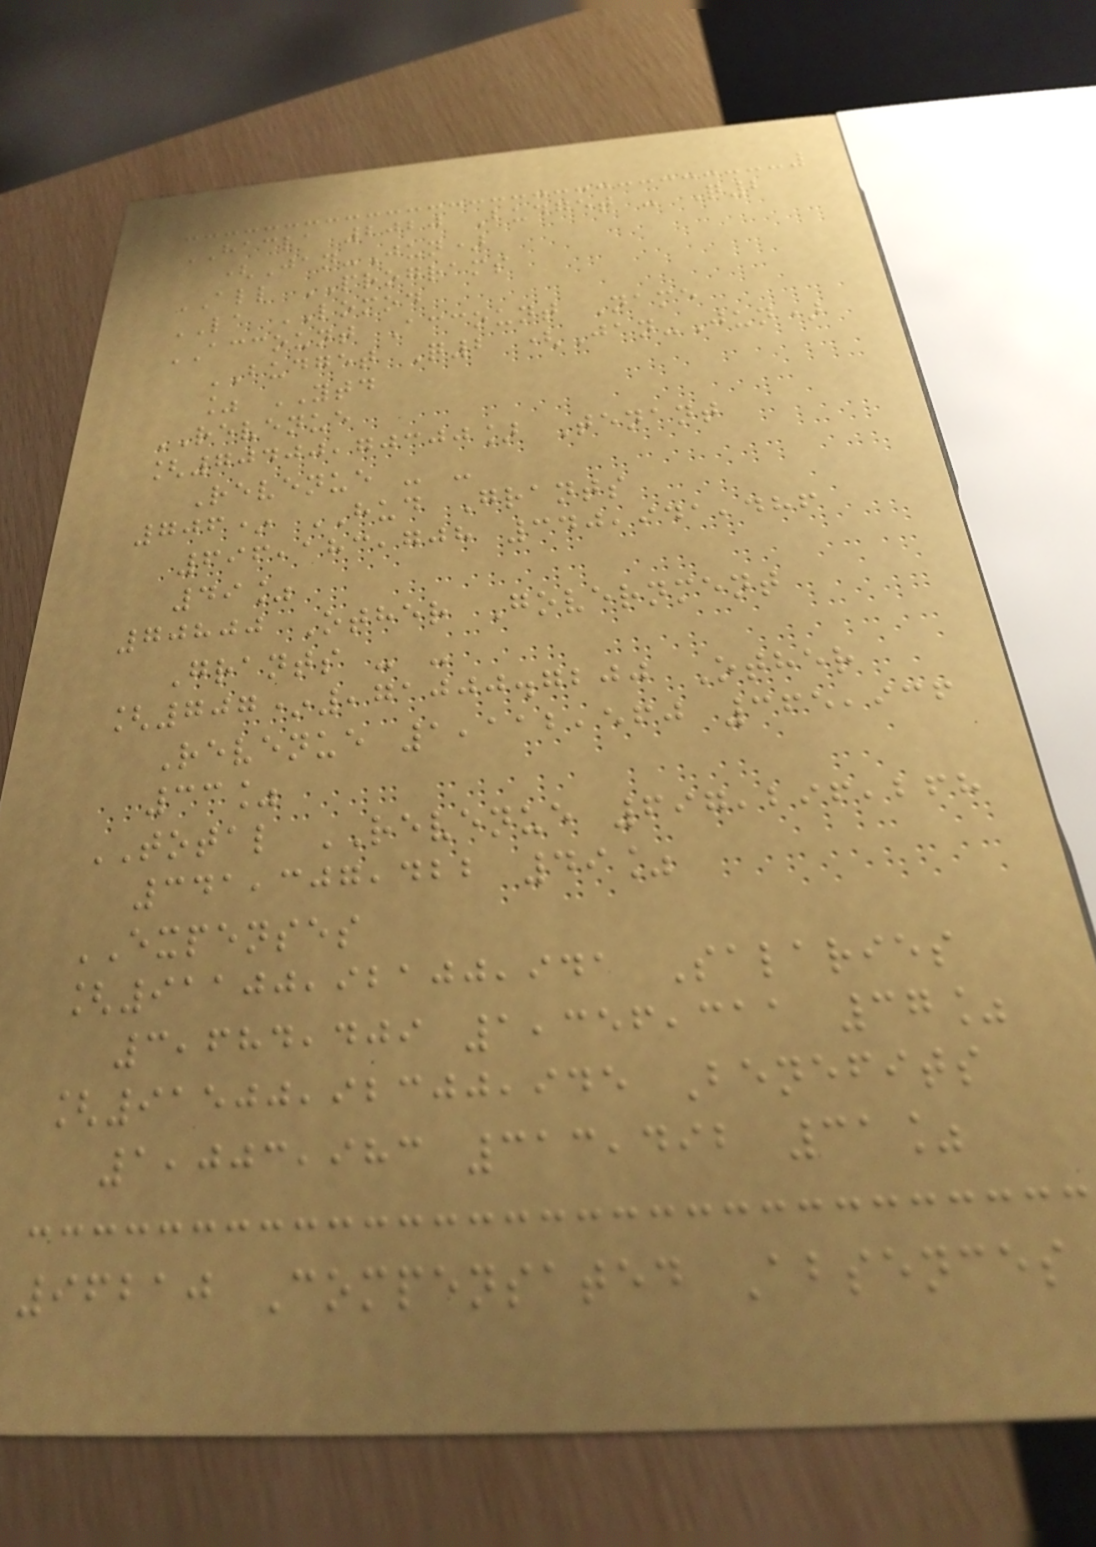HACLA 2020 Budget - Q2
(Jan-Jun)
ALL PROGRAMS
LA LOMOD
ACCOUNT Account Name
BUDGET Q2 (Jan-Jun)
% YTD
REVENUE
[70400,70300] Tenant
Revenue - -
706* HUD Grants
696,183,708 340,941,486
49%
70800 Other Government
Grants - -
[707*,71000.7200 Other
Revenue 1,112,560 365,936
33%
TOTAL REVENUE 697,296,268
341,307,422 49%
EXPENSES
[91100,92100,941 Salaries
3,684,409 1,356,311 37%
[91500,92300,945 Benefits
1,003,983 313,492 31%
96210 Compensated Absences
